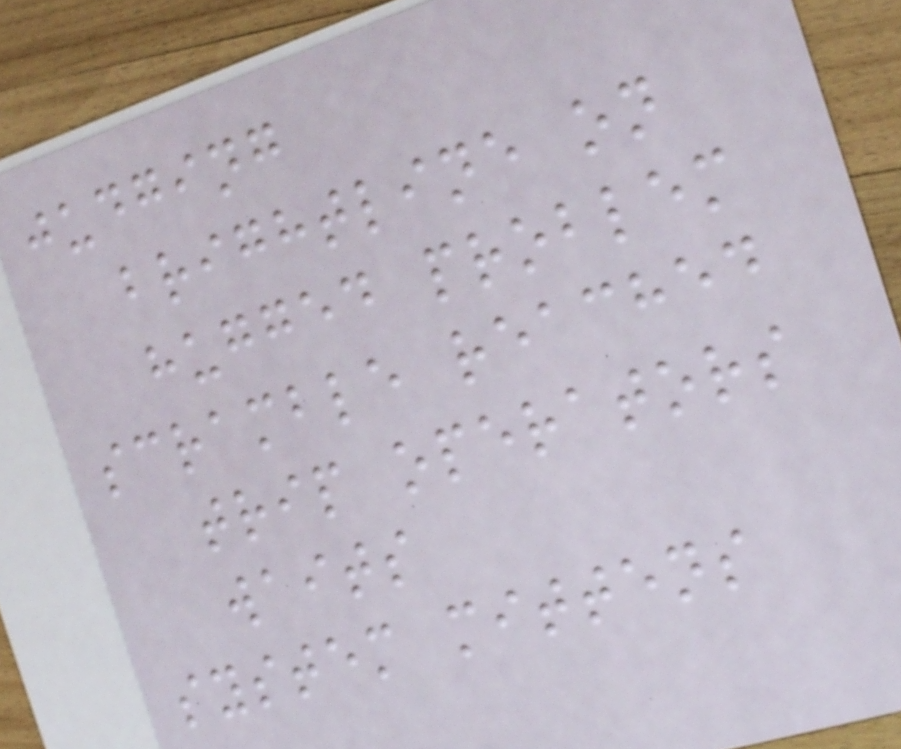judging
brightline on
hugged problem
scramble reached
trip operators
waits
system mittens
